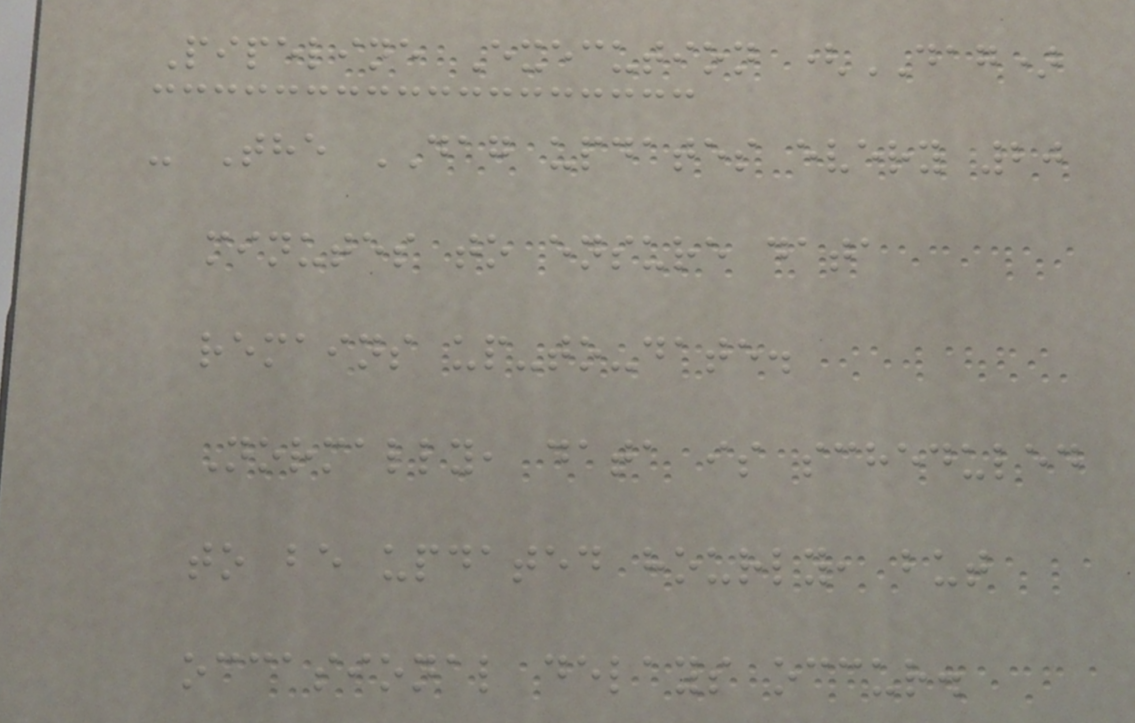Pipeline Execution (DAG)
- The DAG updates every 20
minutes to ensure data
remains up-to-date.
Normally, data is scheduled
to be updated hourly, but
occasional delays occur.
